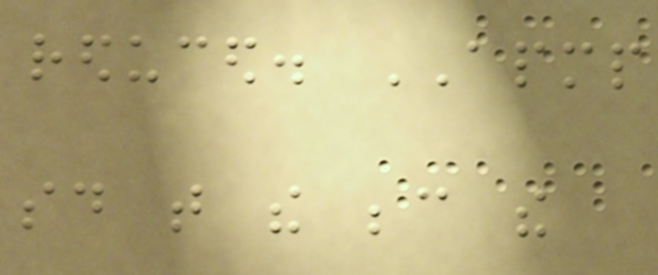reduced. APMP
said that the because the
